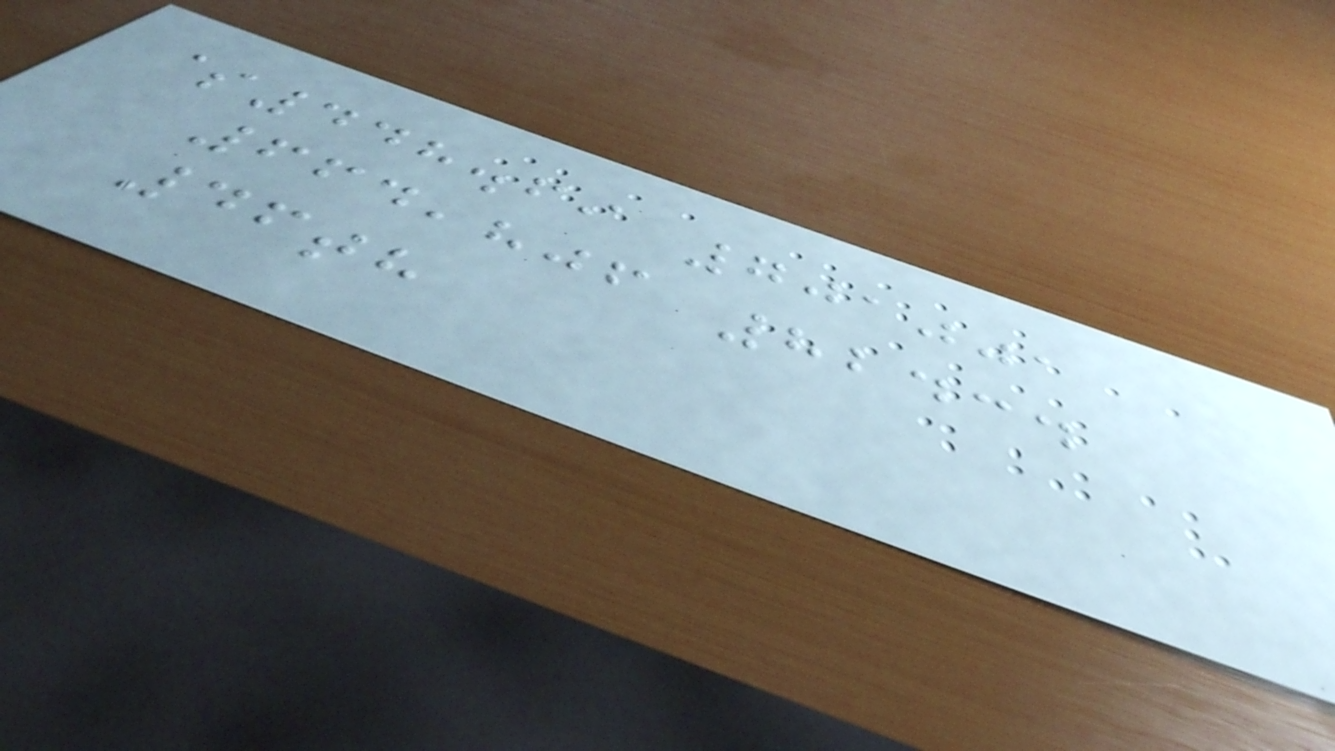$448.69 701001
664,806 82434
46th
